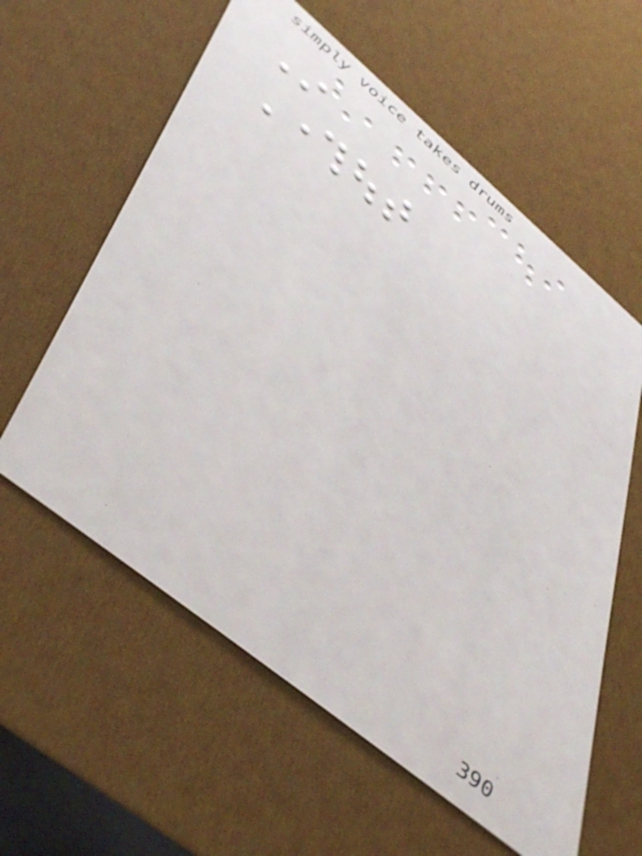In
Throughout
